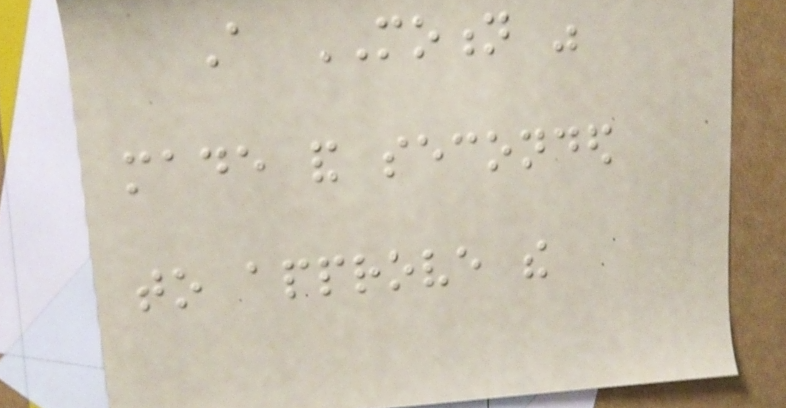A MOTION was
made and seconded
to approve the
